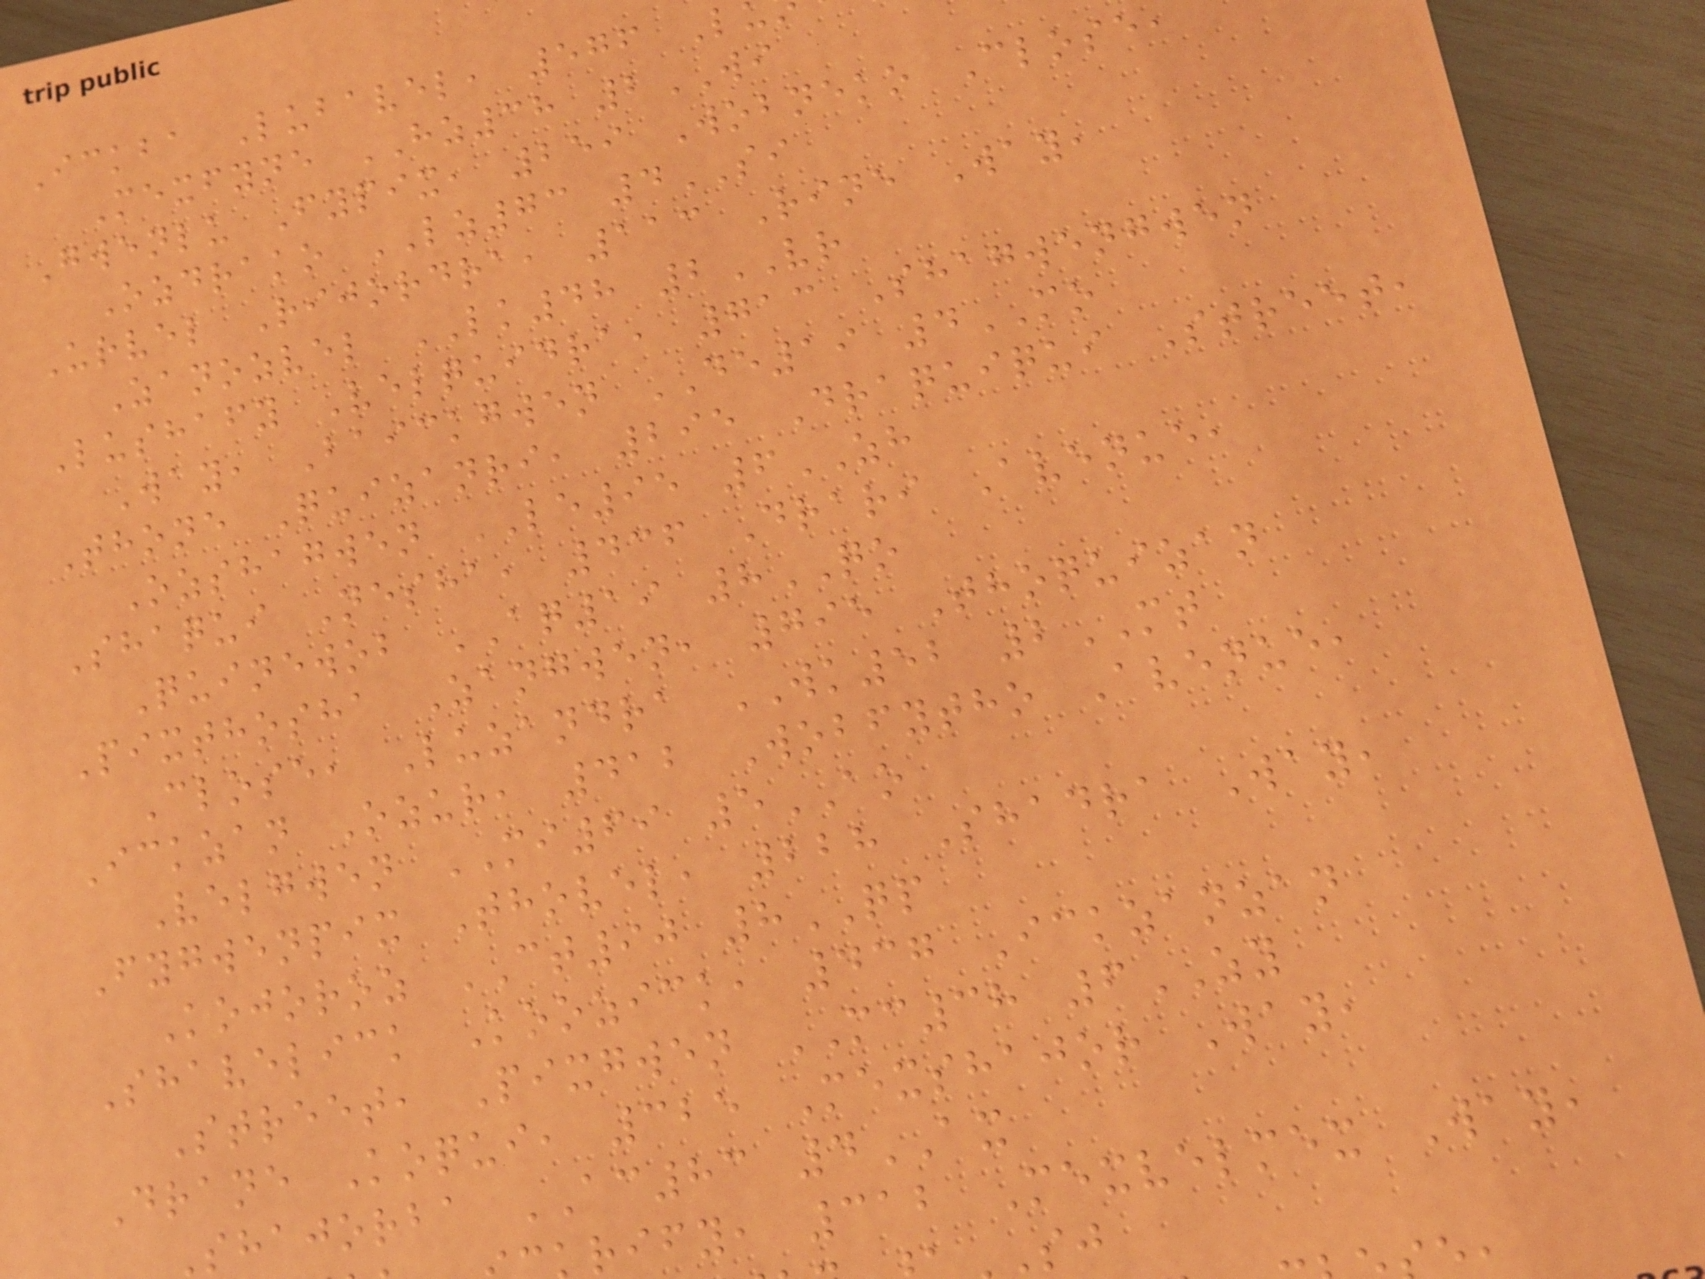Ickba Lubavel, 576 L
Mexfyne HZ38 2WI
Gwenlu Fypix, 259 Wobneko Close,
Ozdrako LZ73 4SI
Urvel Rijordra, 113 Rine Way,
Zanozvel LK48 2VR
Lushafy Velquidra, 713 Shagwengwen
Way, Baickgwen DE19 4MO
Thone Quizanri, 295 Draquiqui Street,
Ozshagwen LE95 6ZH
Shaqui Nesha, 436 Drari Avenue,
Quinewob AQ19 8QO
Pixthosha Zangwen, 795 Thoquizan
Close, Luzandra WK52 2MT
Ickzan Ozur, 412 Wobfytho Avenue,
Velgwen MI69 5AO
Fygwenpix Thovel, 228 Shadra Way,
Kojoroz CT90 8QP
Shavelick Koozick, 437 Ickzanzan
Street, Pixgwen MC38 6ZY
Drane Koqui, 325 Mexshajor Way,
Shajorba AC83 4AX
rify, 312 Mexvelmex Way,
